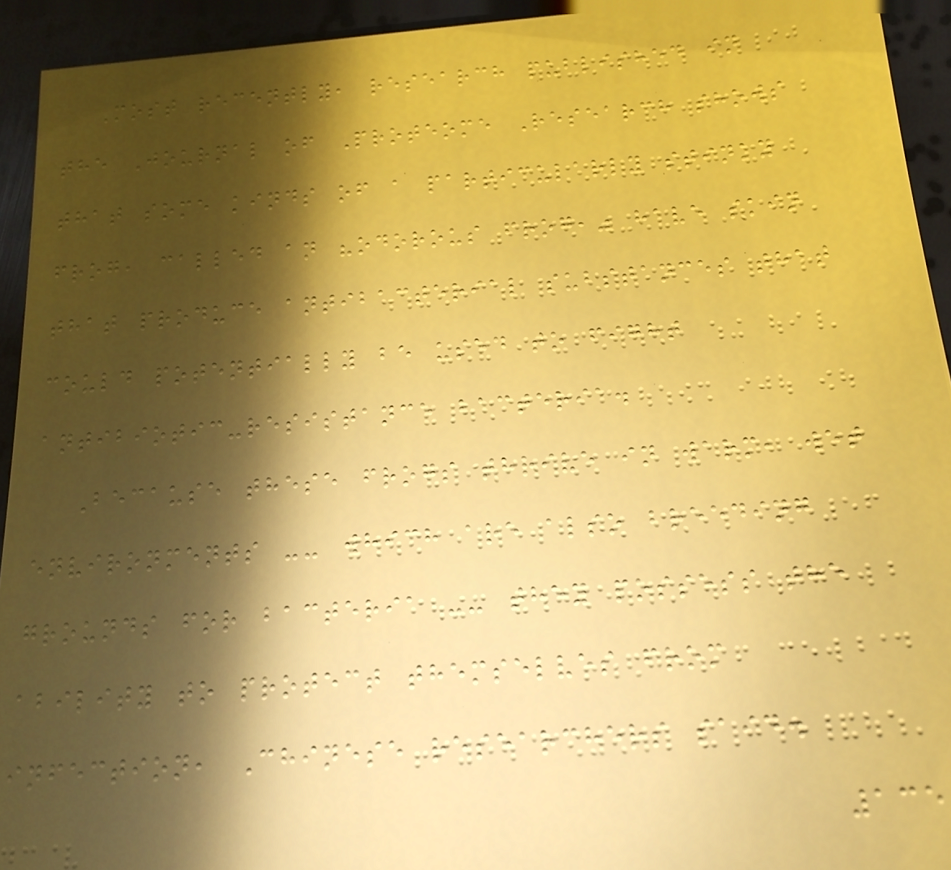Most recently, research published in
the Journal of Proteome Research shows
that some kinds of a particularly stinky
frog, called an "odorous frog," have skin
that produce antibacterial substances that
could potentially be used to fight
antibiotic-resistance bacteria.
Because these frogs thrive in warm, wet
environments -- which are also breeding
grounds for bacteria -- they possess the
ability to protect themselves from
infection, Chinese researchers said.
135
